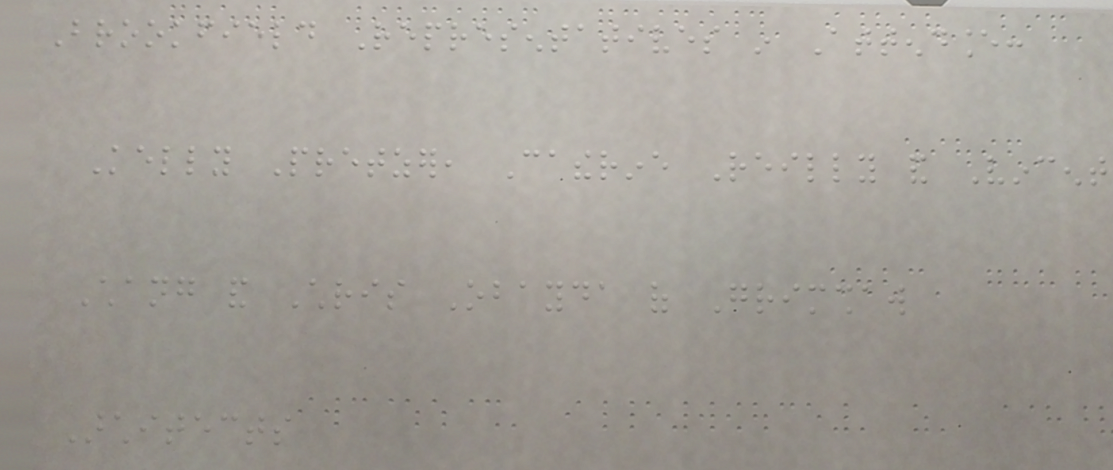Brookfield Representatives in Attendance:
Kelly Pretzer, Catherine Reilly and Vincent
Chang and Chris Obayda of Grimshaw
Architects
